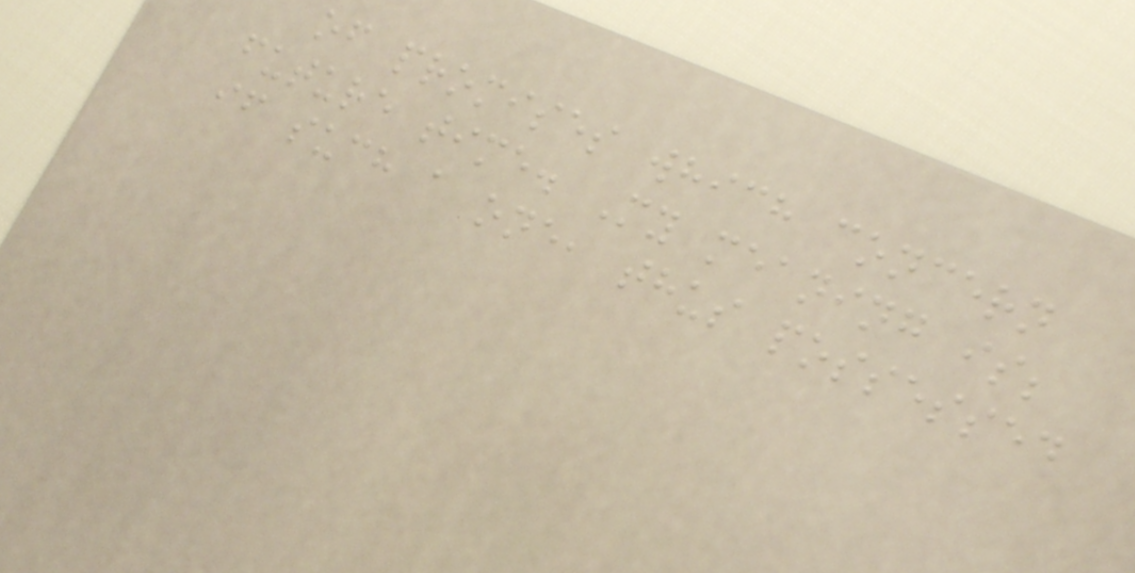of promises which concern
future time. My meaning is;
if such a one, thus possessed
